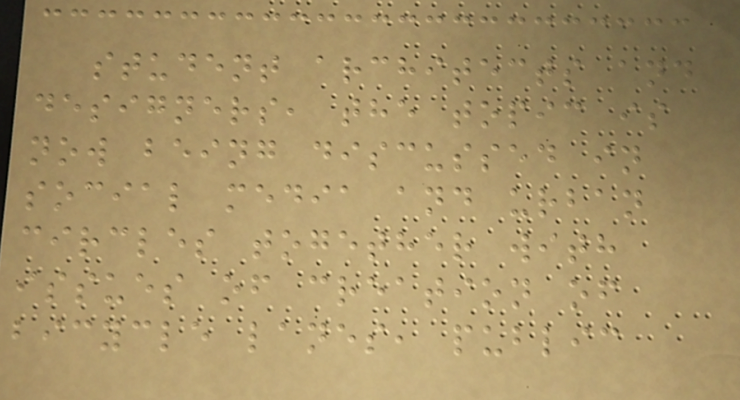student architects and
designers, the topic is
now being discussed in
social media and urban
circles together with
issues of creation of
bicycle lanes, public
